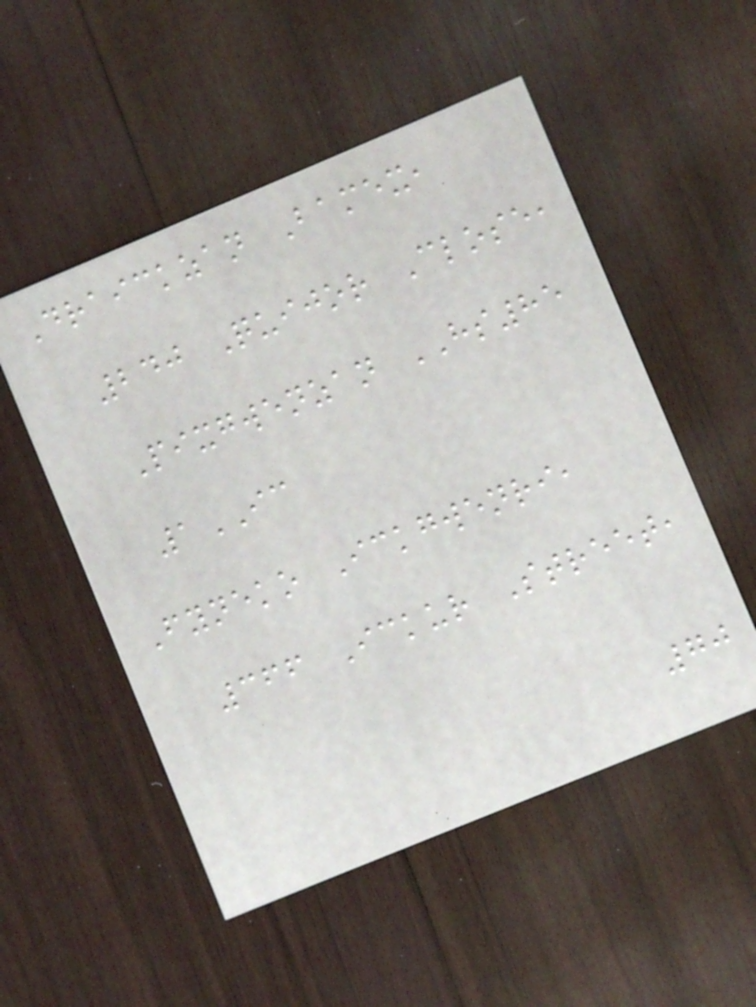Draickzan Bamex,
240 Quijor Close,
Pixgwenzan HS85
1IC
Fyneko Ickgwenri,
366 Ickur Street,
70
